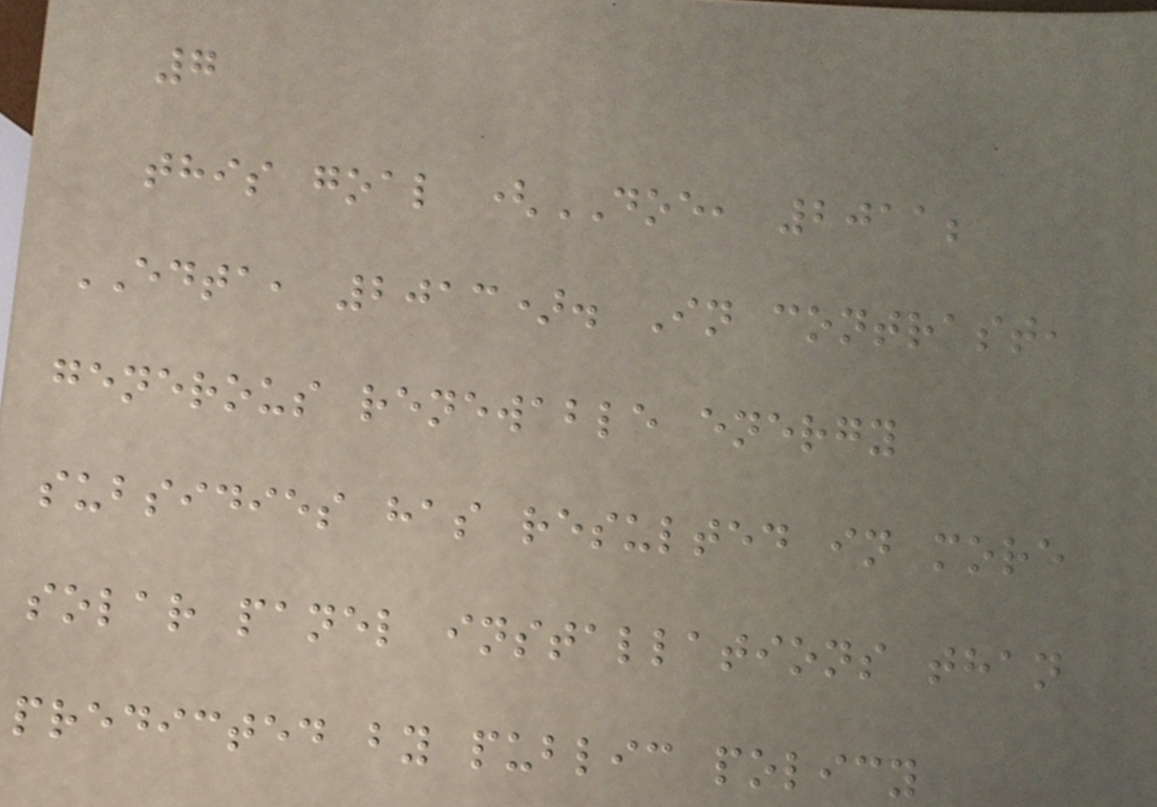7
this goal (DOE, 2011;
EDTA, 2013). In contrast,
generous renewable energy
subsidies has resulted in more
solar panel installations than
predicted by public policy
